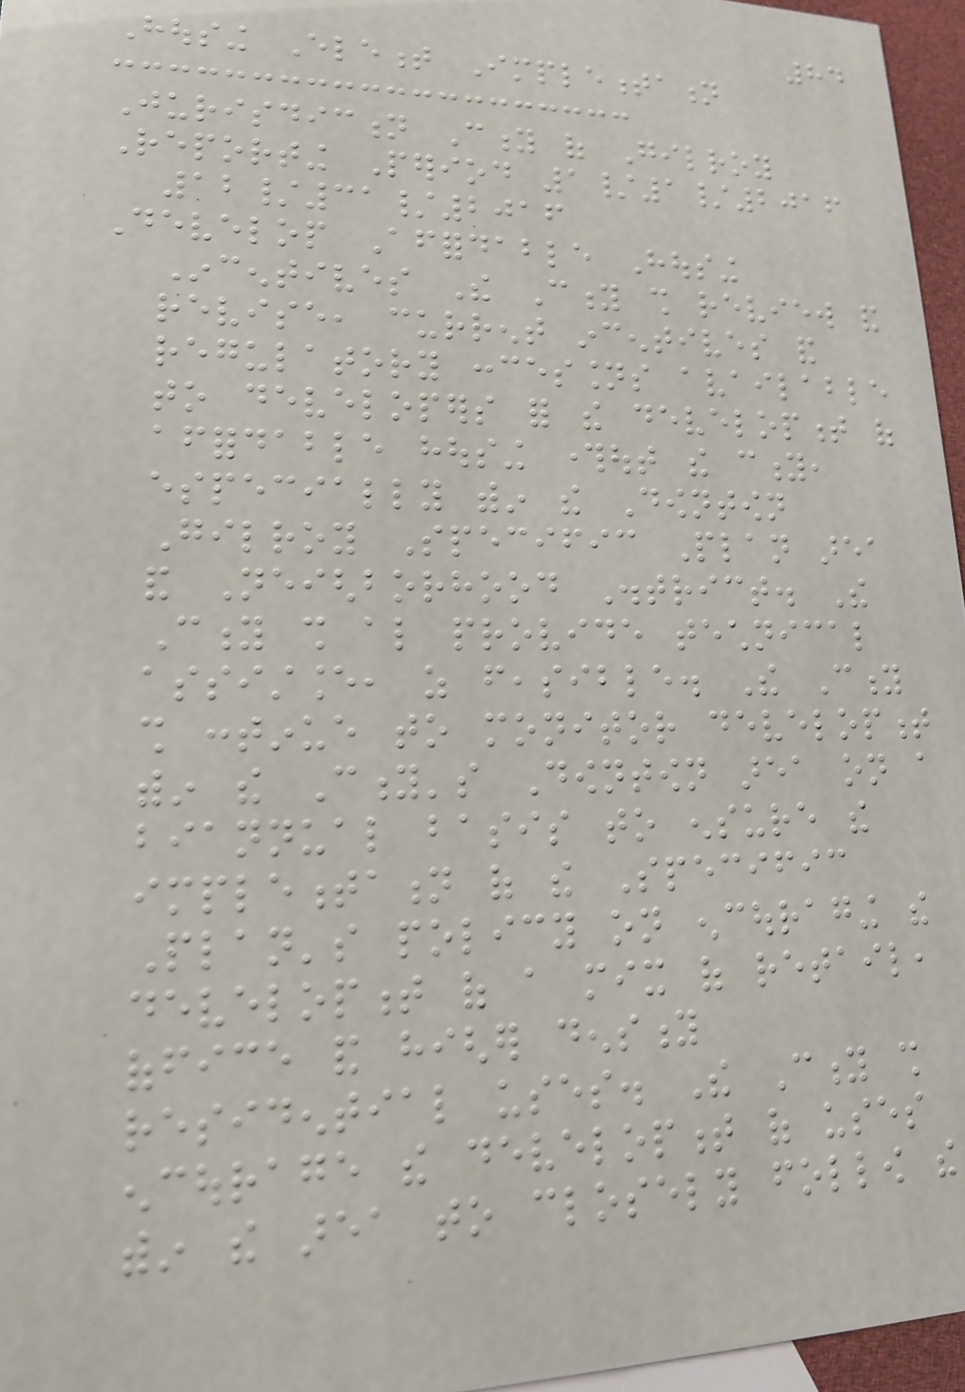84
Housing Element Implementation
Jurisdiction City of Gilroy
Reporting Period 1/1/2016
12/31/2016
Develop Affordable Housing
Incentives The City shall review and
revise, current incentives and
regulatory concessions available
to developers for the development of
affordable housing throughout the city,
especially within the Downtown
Gilroy Specific Plan area
and Neighborhood District. The
City shall also provide technical
assistance, as feasible. The City
shall continue to monitor development
within the City's Downtown area on a
biannual basis to ensure the
implementation of the Specific
Plan's policy on encouraging the
development of a mix of retail,
office and higher density
residential uses. The City shall
encourage the development of uses
within the area to closely follow the
